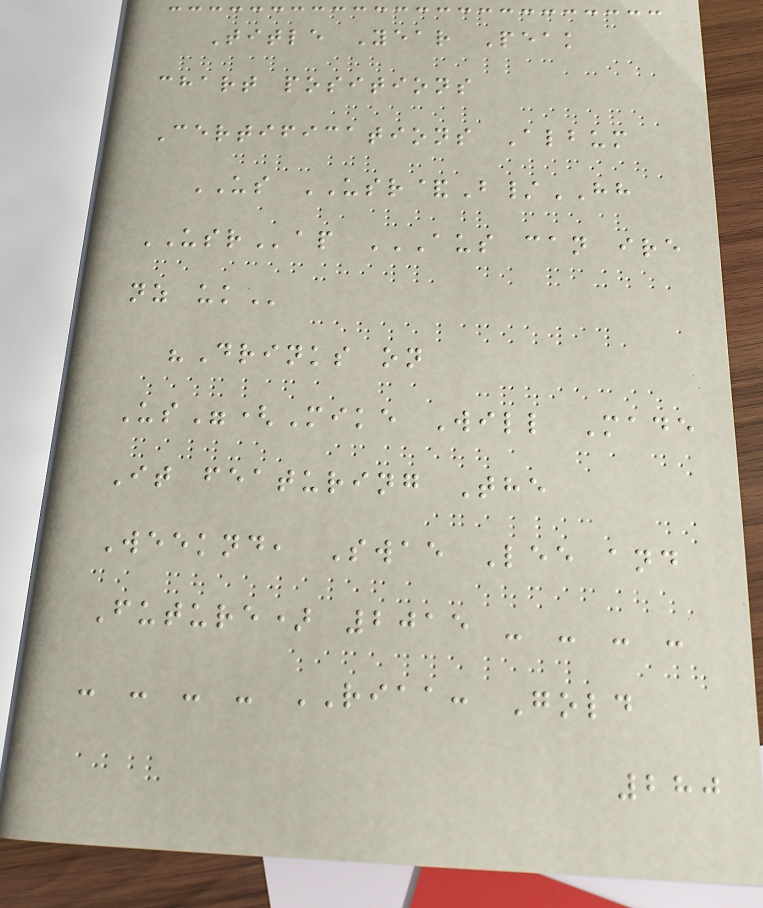Title Year Peak
chart positions
Certifications Album
US USR&B/HH
USRap AUS CAN IRE
NZ UK
"Drinks on
Us"(Mike Will Made
It featuring The
Weeknd, Swae Lee and
Future) 2015 - - - -
- - - - RIAA: Gold
280
